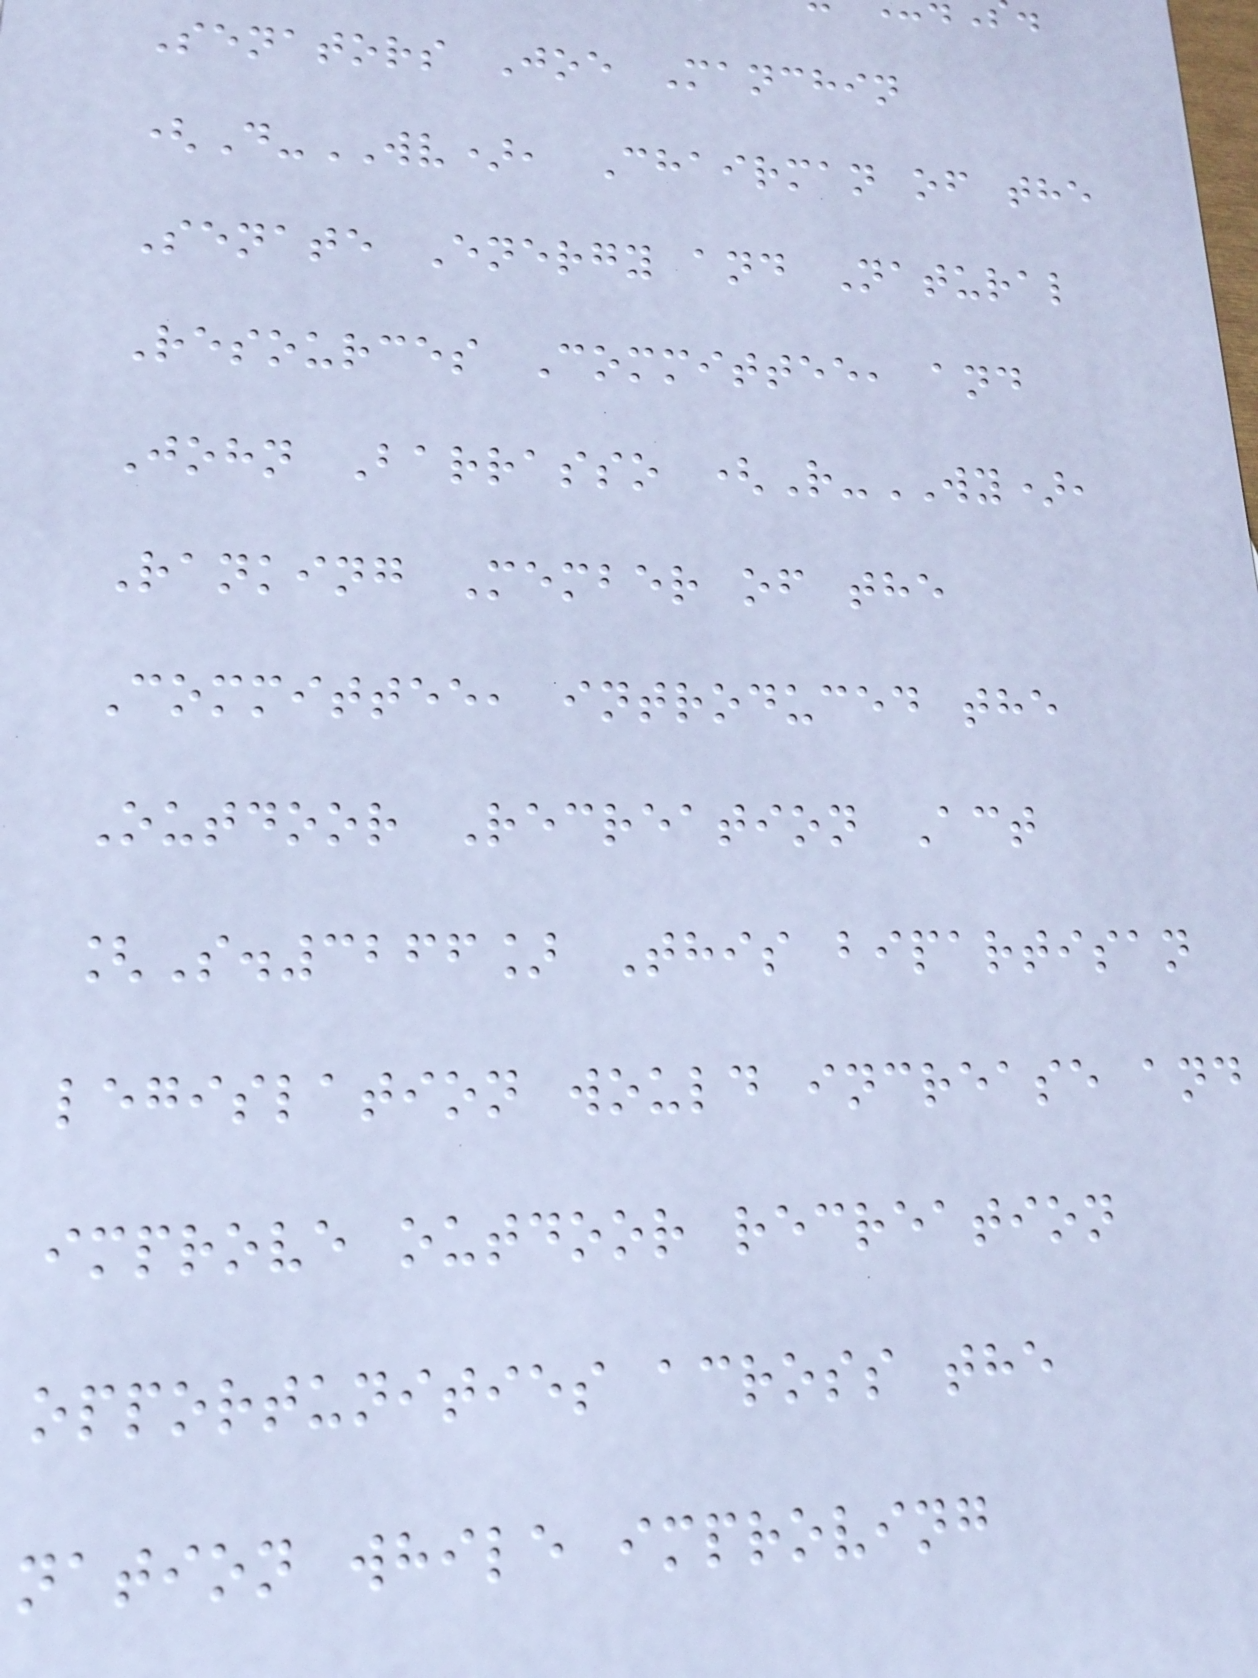Senators Joe Manchin
(D-WV), Chairman of the
Senate Energy and Natural
Resources Committee, and
John Barrasso (R-WY),
Ranking Member of the
Committee, introduced the
Outdoor Recreation Act
[S.3266] This bipartisan
legislation would increase and
improve outdoor recreation
opportunities across the
nation while improving
